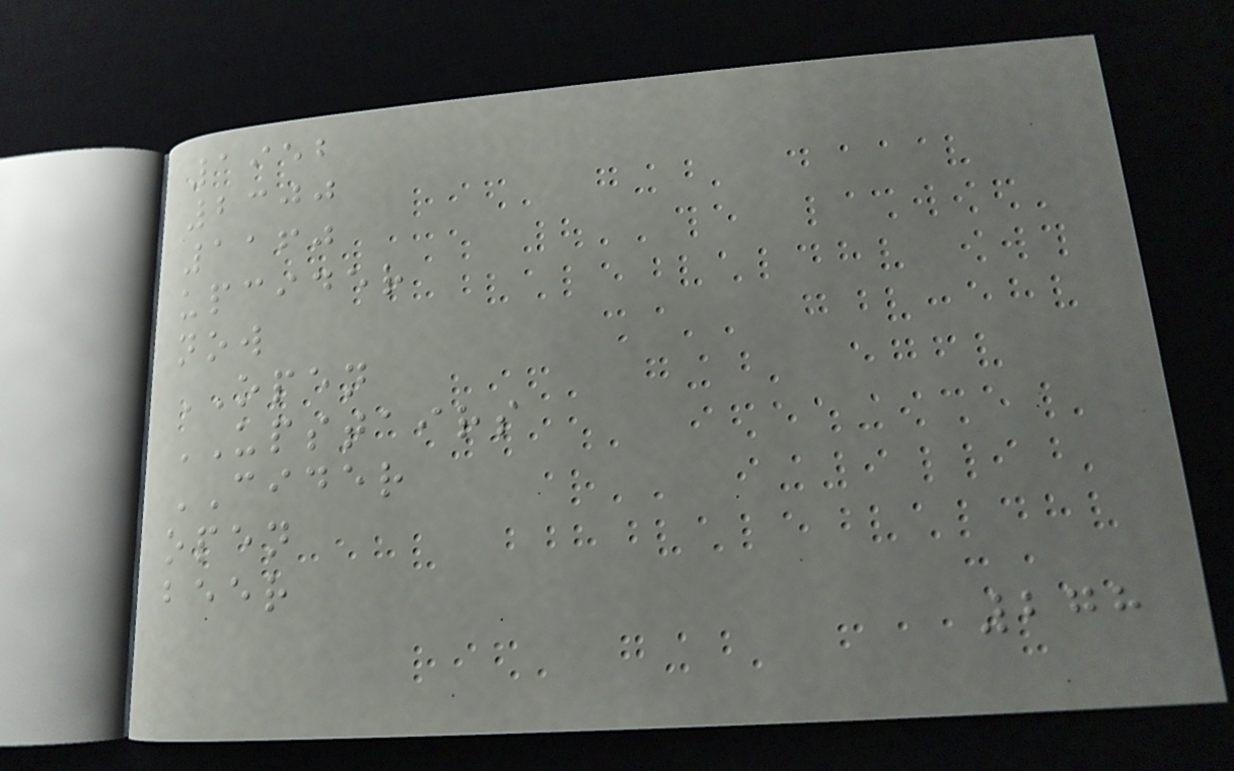1952
2300
1160
upcider
now
OPEN
UPSTAIRS
CIDER
open
beer
278
